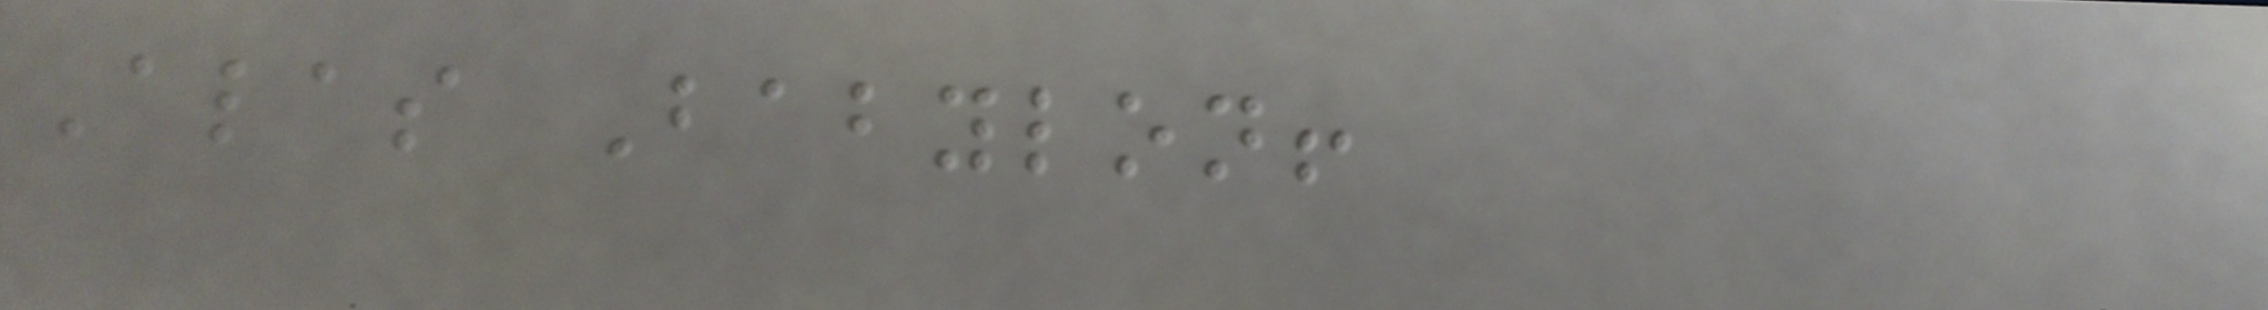Alas Babylon!
